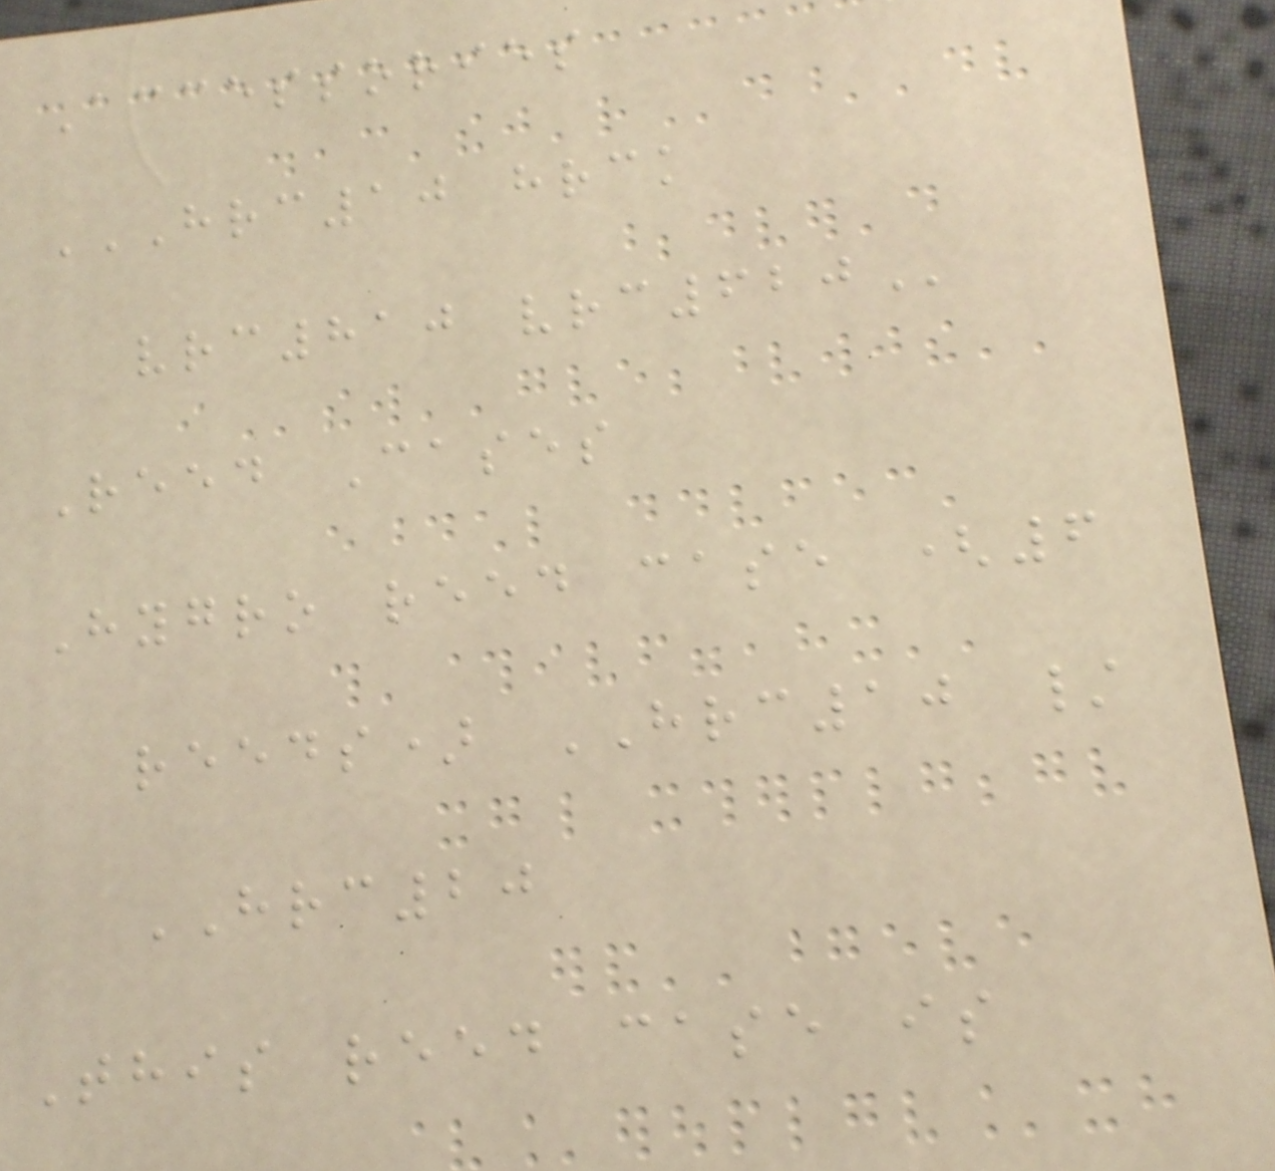Accessories
HRC10 HRCK
VRC810 VRC620
Reed Cases
Hygro reed case (6
reeds) HRC10 /
HRC20
This reed case is
